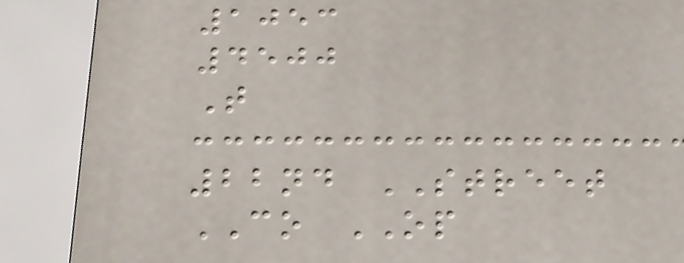1053
4500
T
22nd STREET
CO OP
